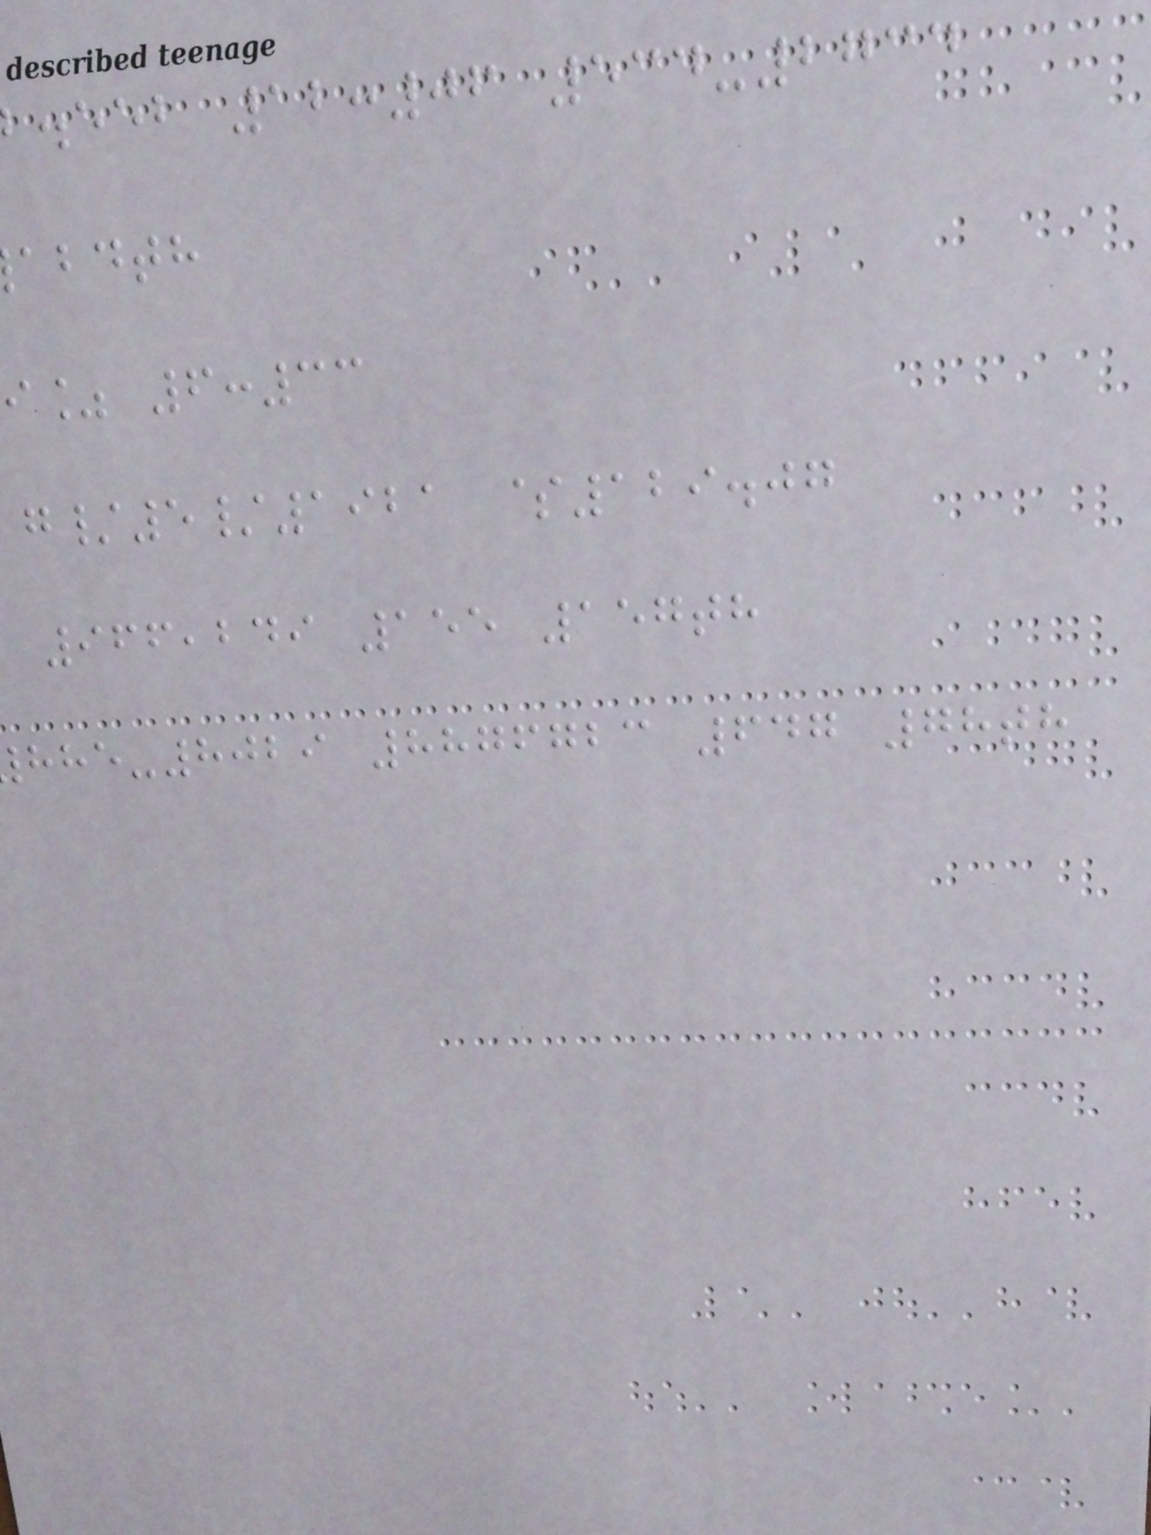.eeb 12:06 534-2734
abdth
i% 6:33
/5/1921 $129.07
966,249 155 157th
-8029 8876723 647 78th
